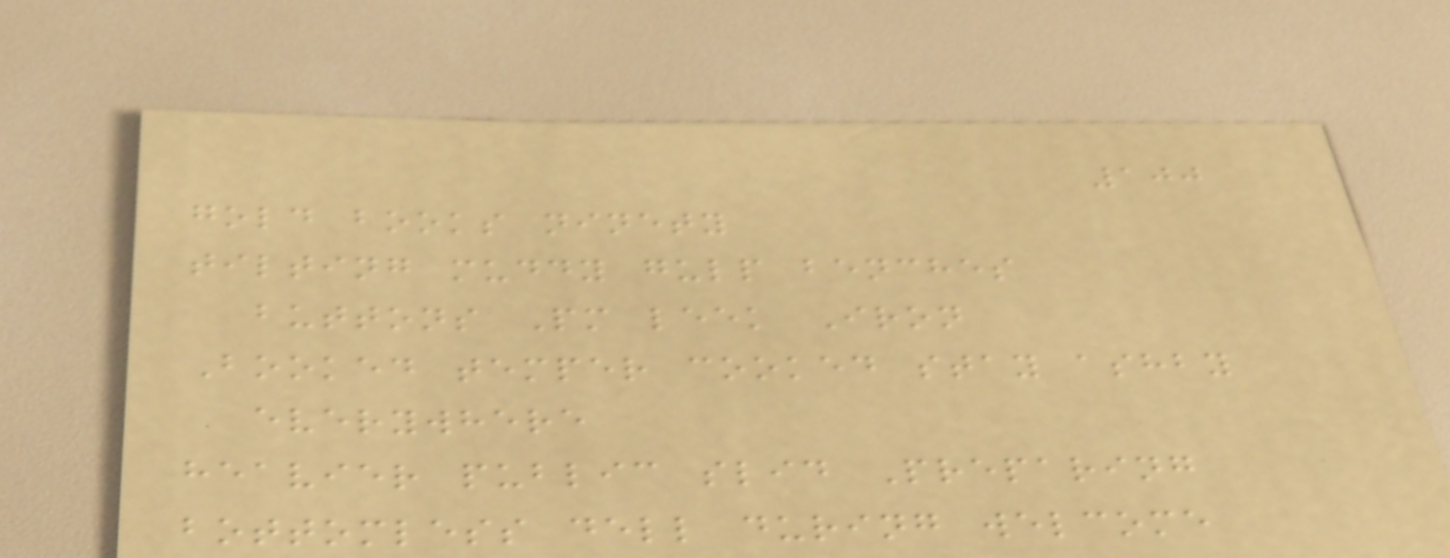100
gold books ninety
tilting muddy gulp benches
buttons Pm leek Iron
Booked temper cooked stay ashby
everywhere
heavier public slid Preparing
bottomless dell during welcome
